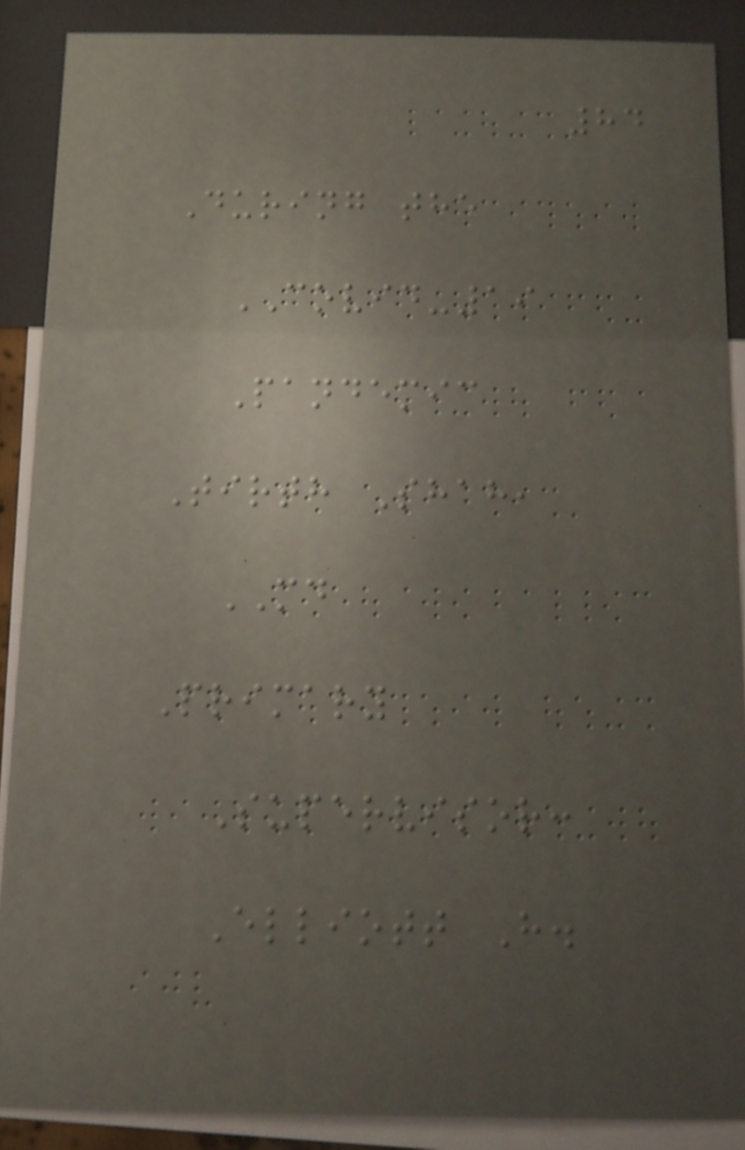84
During the
COVID-19
Pandemic
Tirth Shah,
MD
Primary
Supervisor:
Elliott H.
